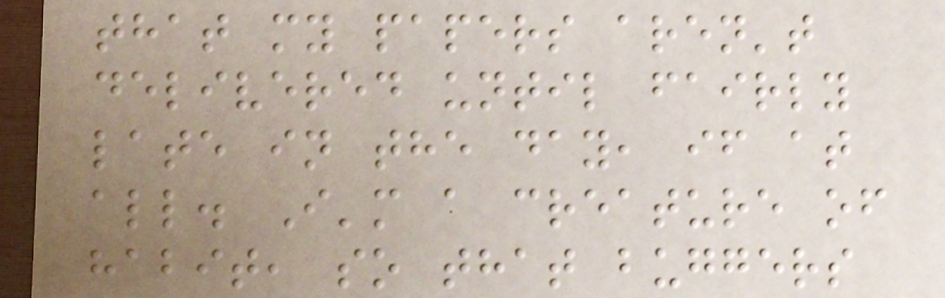that my papers aren't
delivered until fairly
late in the day, if at
all. I'm a creature of
habit, so that buggers
